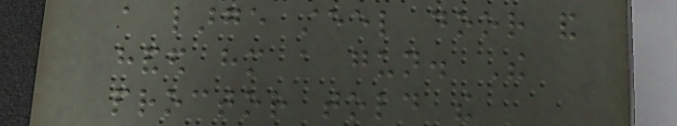a large steel door and
handed him a gun. The
proctor told the
